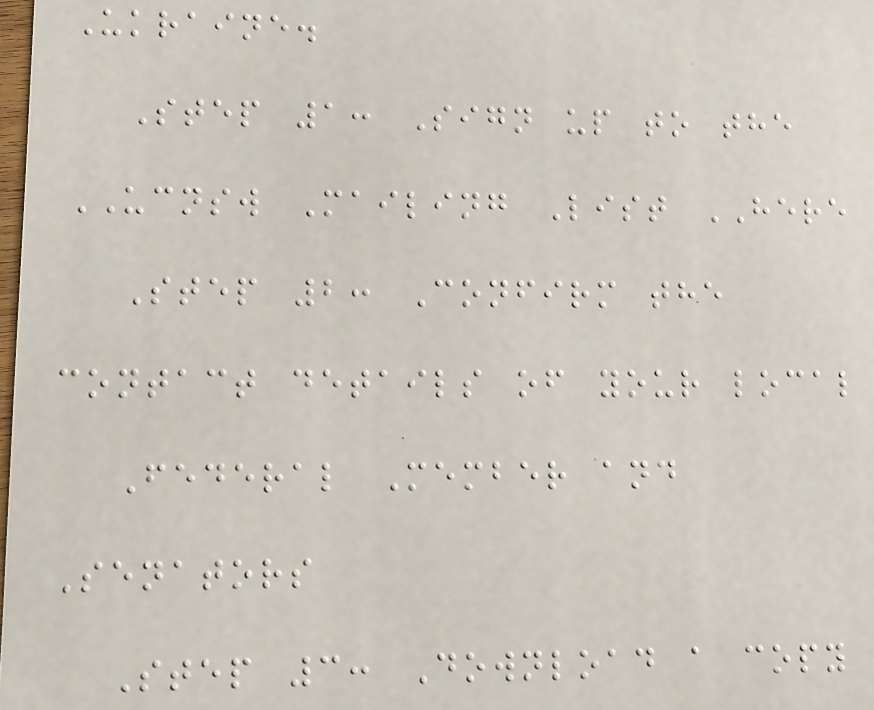Ukraine.
Step 1: Sign up to the
UCNSW Mailing List HERE
Step 2: Confirm the
contact details of your local
Federal Member and
Senators
Step 3: Download a copy
